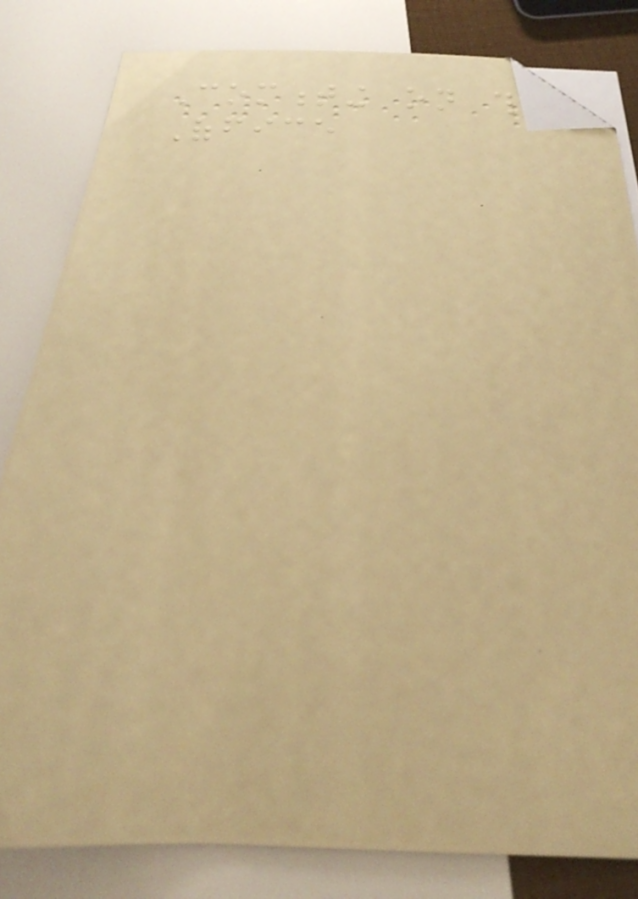Commenting on this
Office
